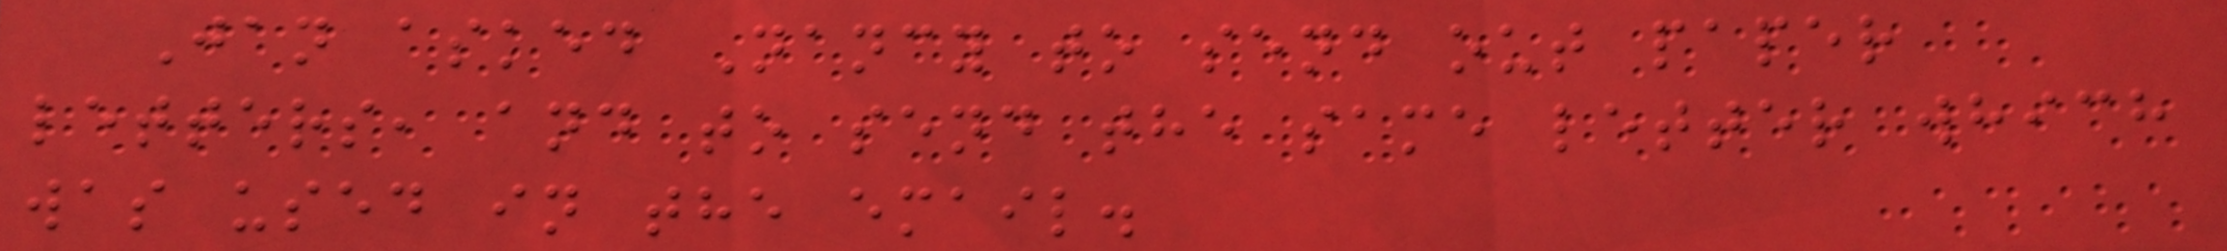Jan asked Nancy to send out paper
letters, and to send the same letter which
was used in the email.
